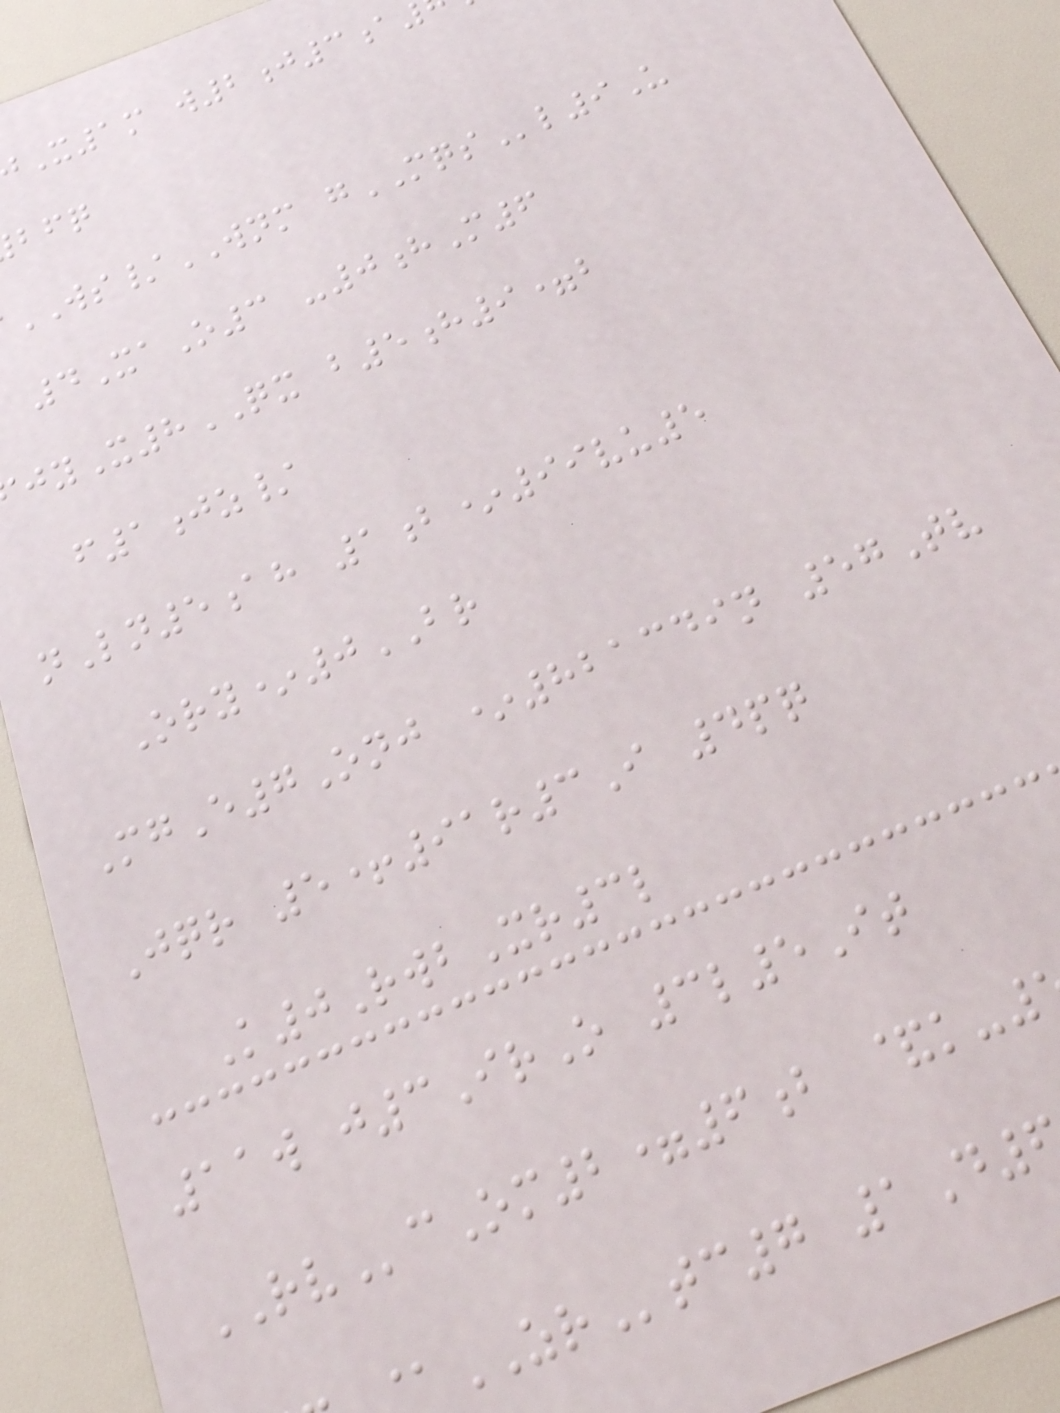X1m w2j3a
WS/WNM gMQSl9U
4XaO3 -0hM6
jyX8QX b5h9=b
f1jz/
nLn5ah 1b*99vu5
Ory*0BR
MgE7Onj *821349n 57Tv
Jqr 5+91r3I 4pq
K0RwbXr3l
11w j3IrO 3l5It
RVcOm2=6b &k-
ZRtc7 1D
